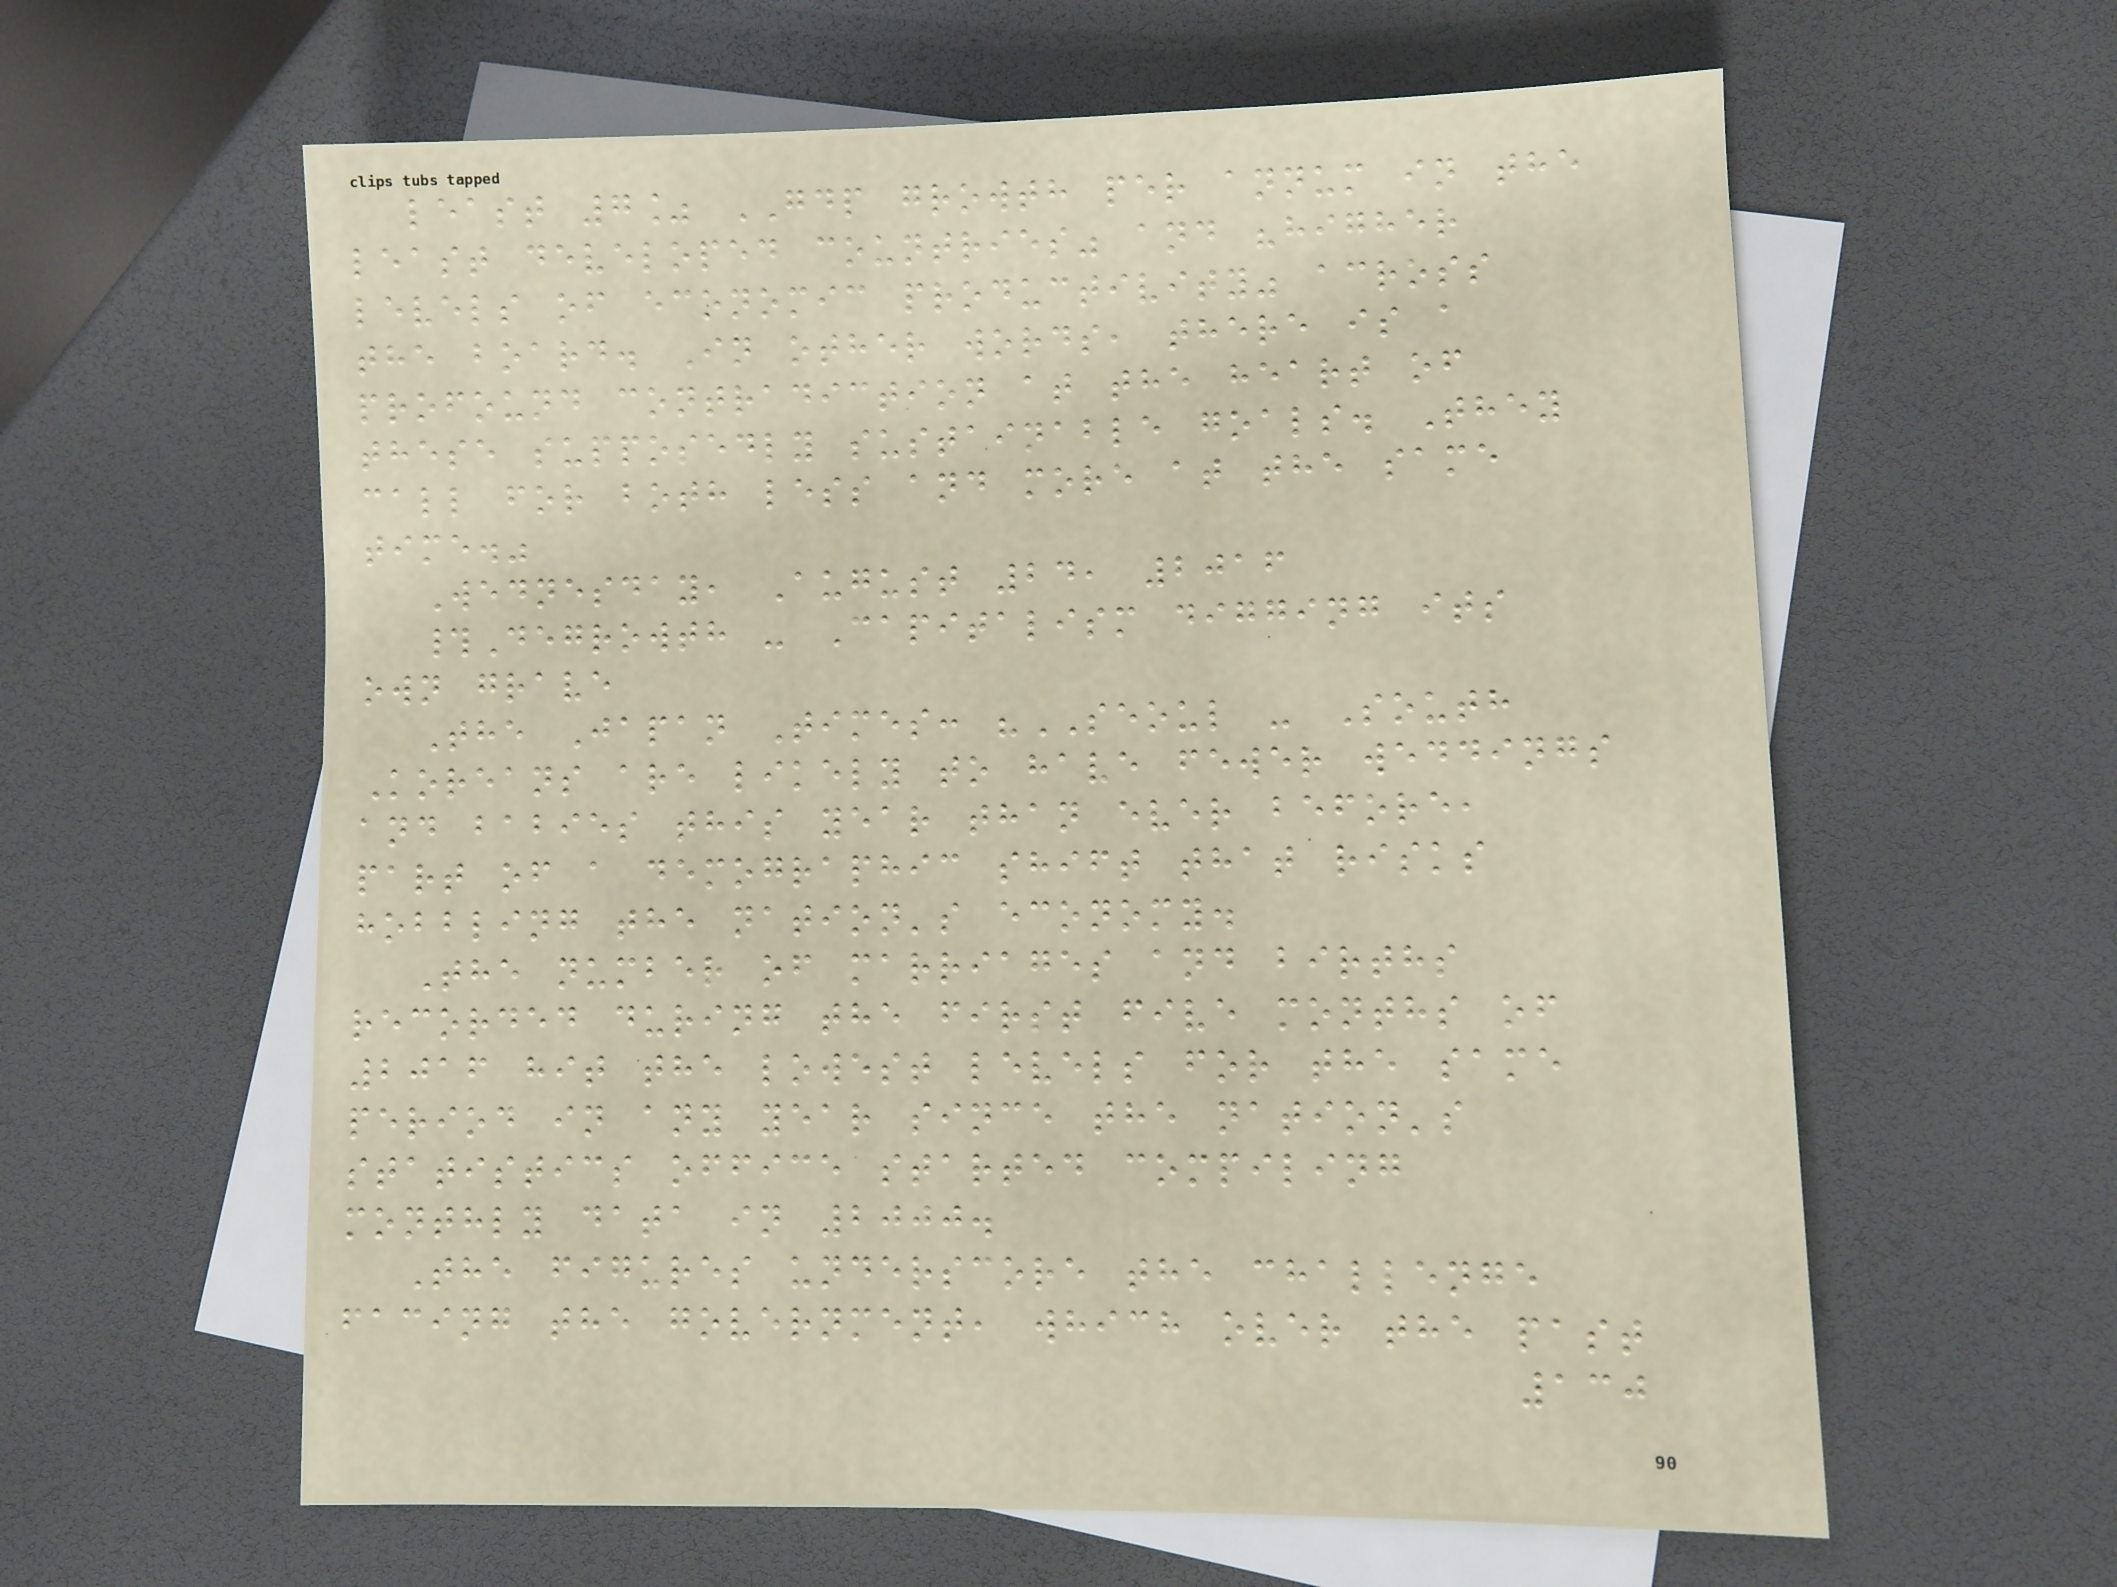least 7% GDP growth per annum in the
least developed countries" and "higher
levels of economic productivity" across
the board. In other words, there is a
profound contradiction at the heart of
these supposedly sustainable goals. They
call for both less and more at the same
time."
Wednesday, August 24, 2016
#Degrowth - Capitalism digging its
own grave
The Japan Times: "SEOUL - South
Koreans are likely to have fewer weddings
and babies this year than ever before,
part of a demographic shift that risks
hobbling the nation's economy.
The number of marriages and births
recorded during the first five months of
2016 hit the lowest levels for the same
period in any year since the nation's
statistics office started compiling
monthly data in 2000.
The figures underscore the challenge
facing the government, which over the past
130
